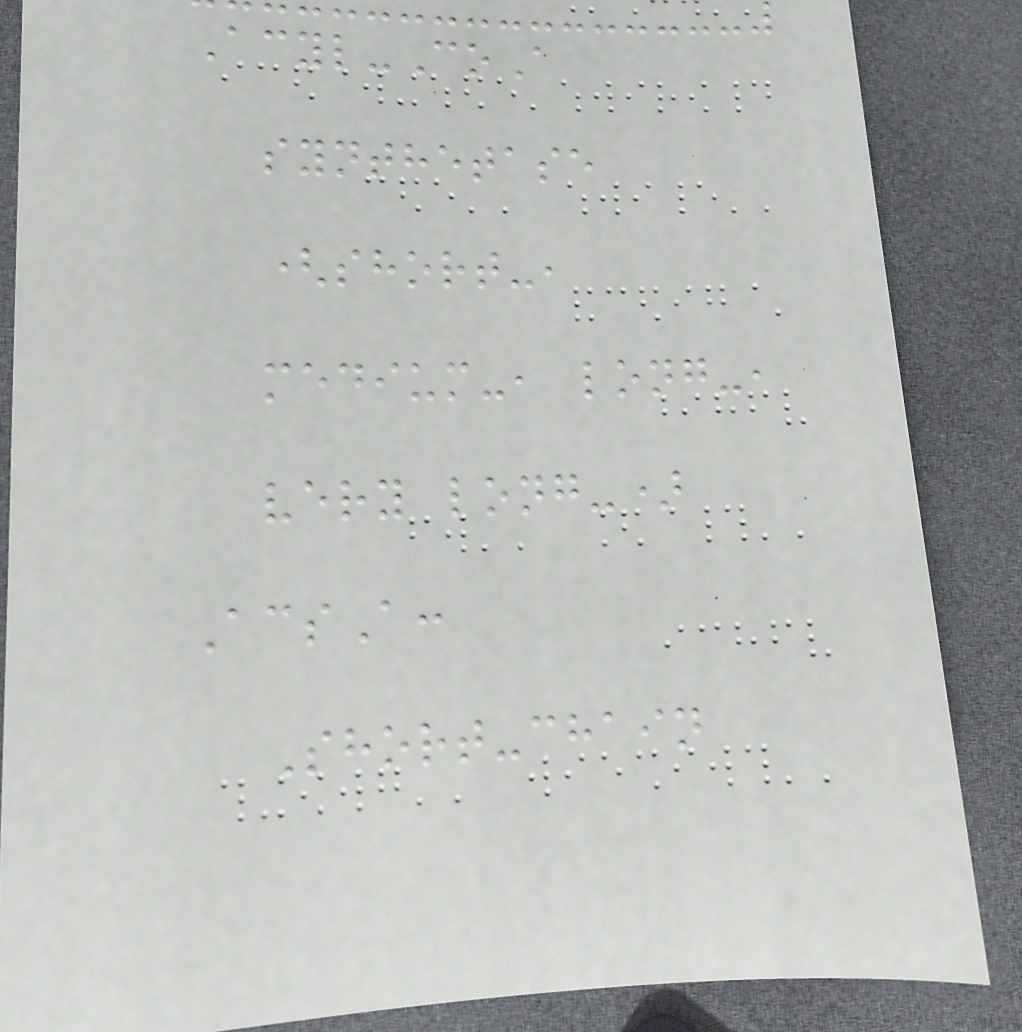Acyl-CoA
synthetase
(short-,
medium-, long-,
very long-)
AcsA:
Short-chain
